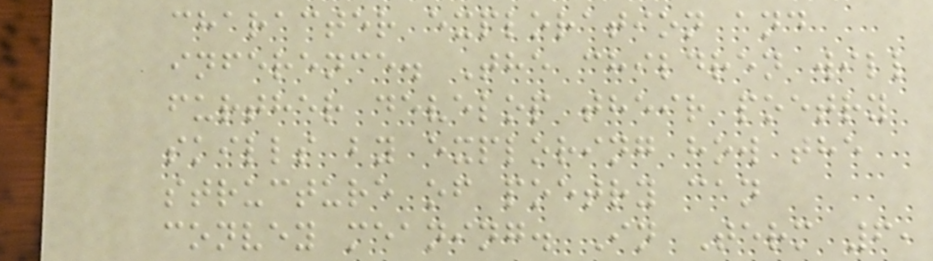character exploration and
inference. The children will
further develop their poetry
skills by exploring how the
structure of poetry can
convey meaning. In Term 6,
